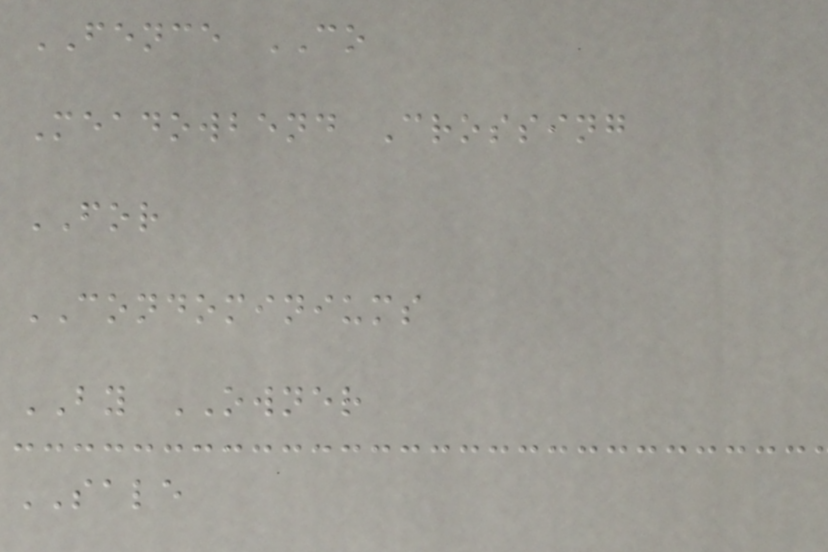FENCE CO
Meadowbend Crossing
FOR
CONDOMINIUMS
BY OWNER
SALE
